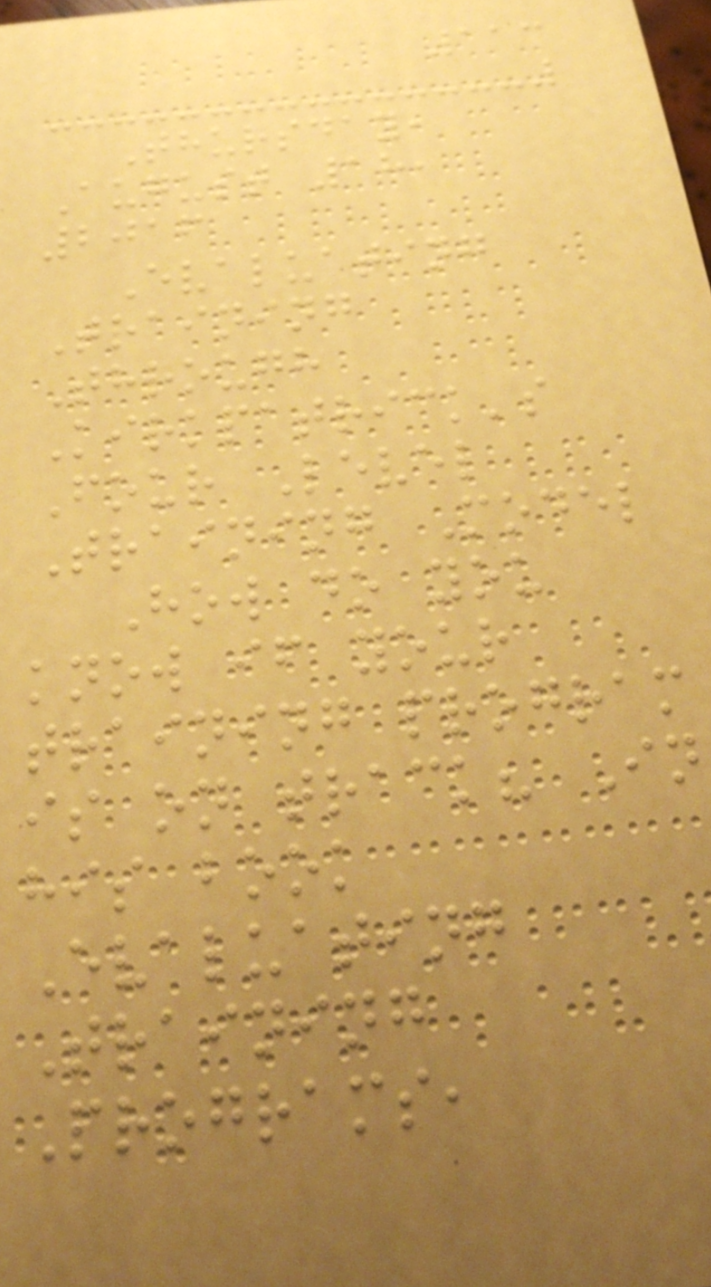113
Thursday,
August 18,
2016
Evaluating
Training
Through
Kirkpatrick's
Four Level
Training Model
How do you
know if your
training program
is on track? In
his book
Evaluating
Training
Programs,
